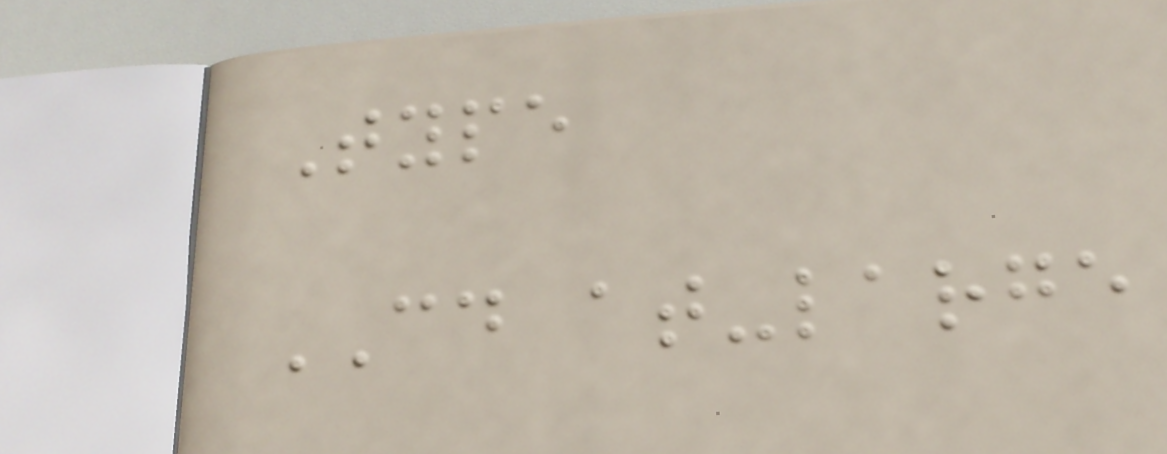Type
CD at-large
